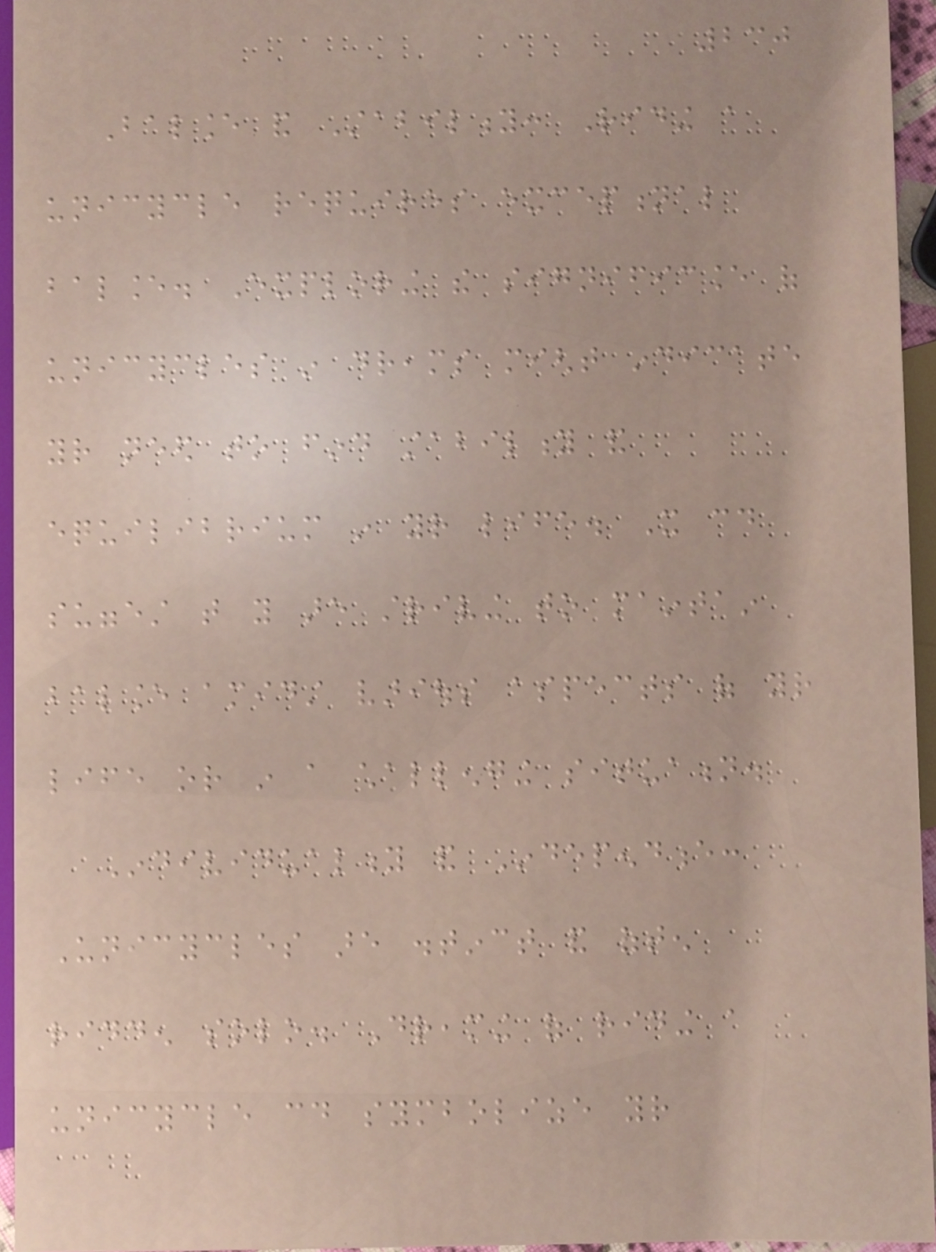230
Balance and Stability: Riding a
unicycle requires exceptional
balance. Exploring the significance of
unicycles in dreams might indicate
your need to find stability and
equilibrium in your life. It could
suggest that you are striving to maintain
balance amidst various aspects of your
life or in a challenging situation.
Individuality and Independence:
Unicycles are distinct and often
ridden solo. Dreaming of riding a
unicycle could symbolize your
